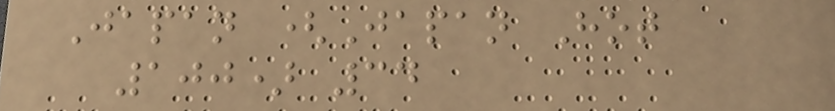Japan (Japan Hot
100) 34
